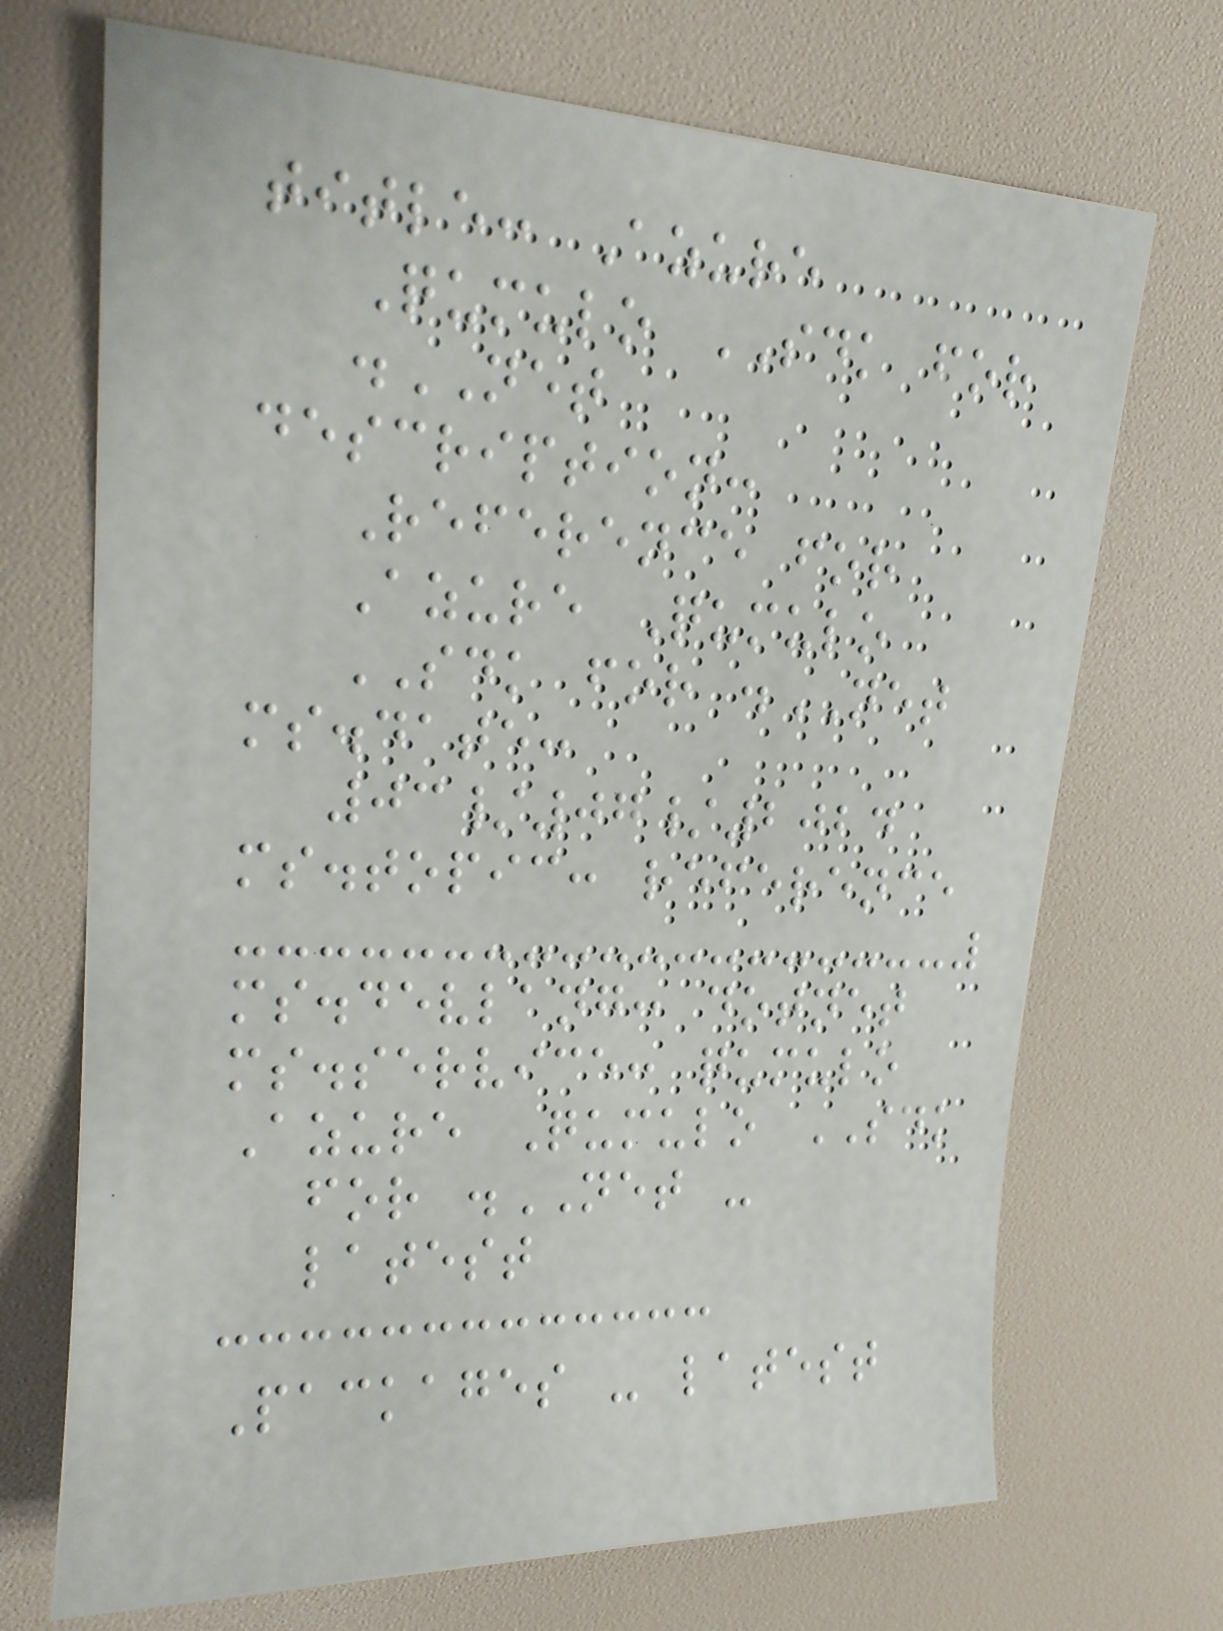title: Azure
Qumulo SDK for
.NET
description:
Reference for
Azure Qumulo
SDK for .NET
ms.date:
03/07/2024
ms.topic: reference
ms.devlang: dotnet
ms.service: qumulo
Azure Qumulo SDK
for .NET -
latest
Packages - latest
